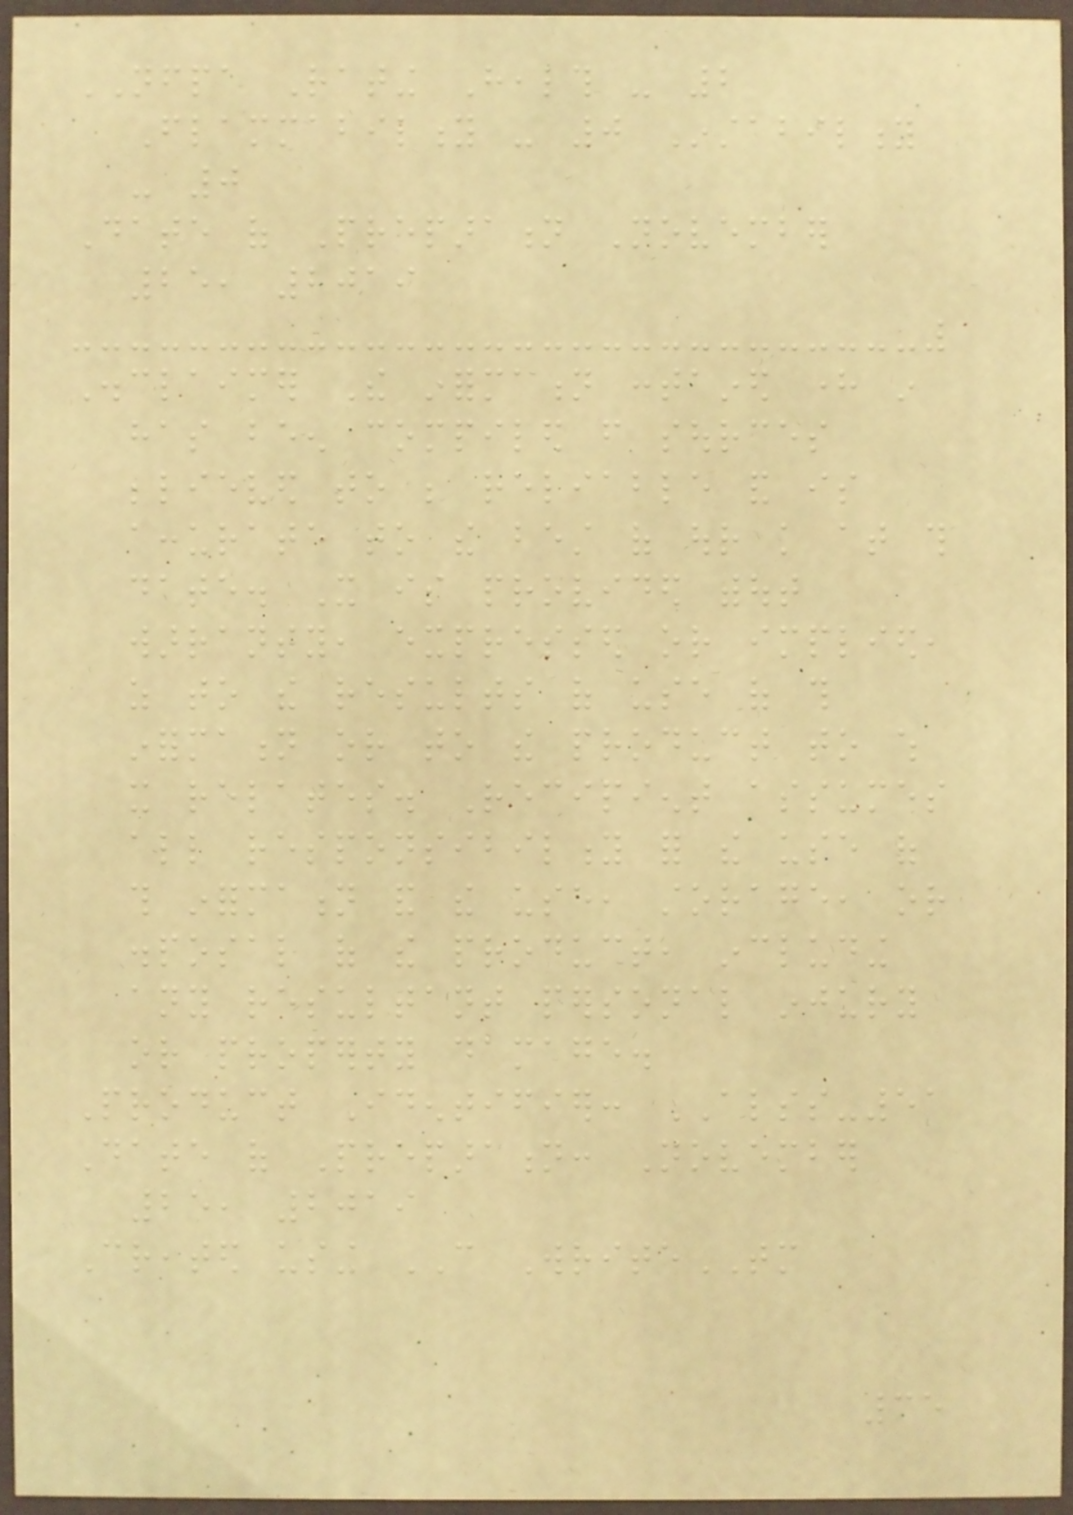NFPA Rating Health - 2
Flammability - 0 Instability
- 0
Date of Preparation November
25, 2019
Disclaimer The information contained here in
has been compiled from sources
believed to be reliable and is
accurate to the best of our knowledge at this
date. It is provided without
warranty, expressed or implied,
as to the results of use of this
information or to the product to which
it relates. Recipient assumes
all responsibility for the use of
this information and the use, storage, or
disposal of the product, including
any resultant personal injury
or property damage.
Product Identifier: ALSS-51
Date of Preparation: November
25, 2019
Created using CAN WriteTM
35
